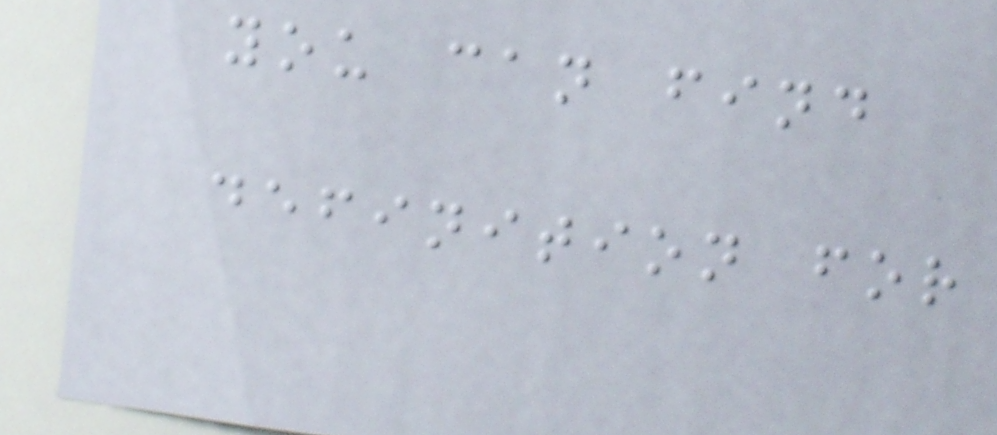you can find
definition for
